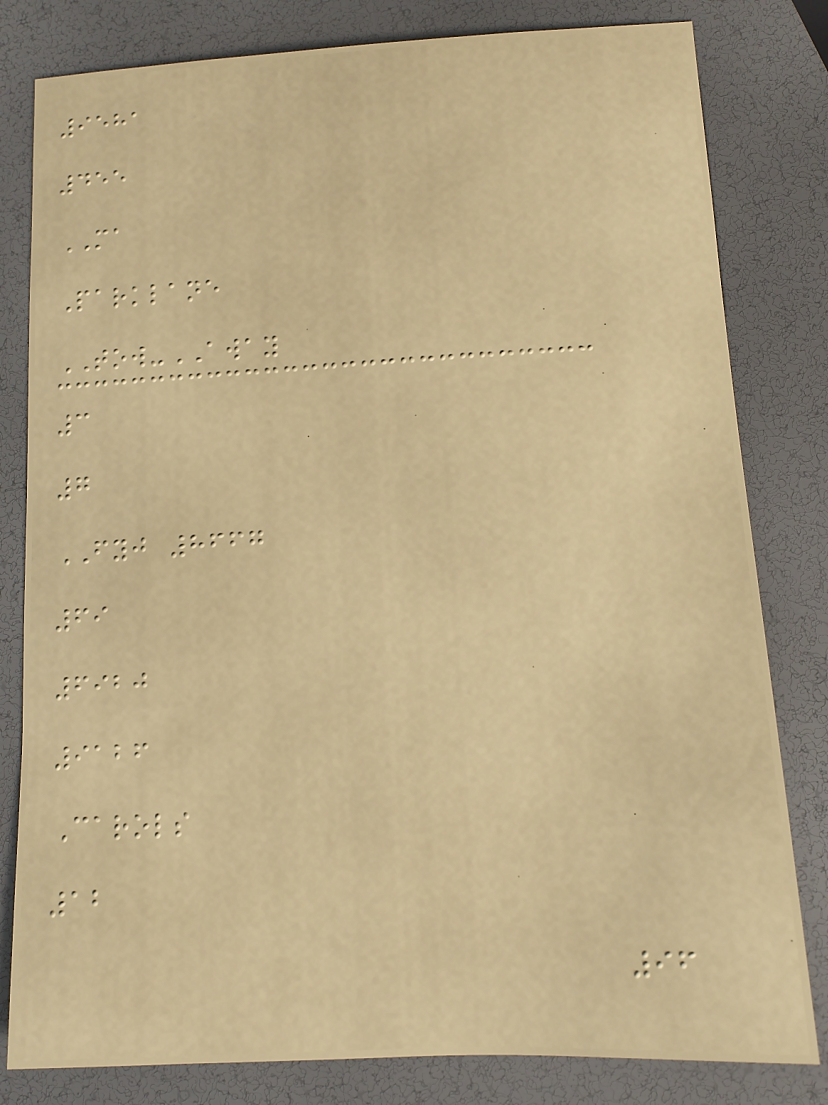9581
455
MA
Parklane
TOW-AWAY
3
7
FYJ 8667
69
6920
9126
Carols
12
96
